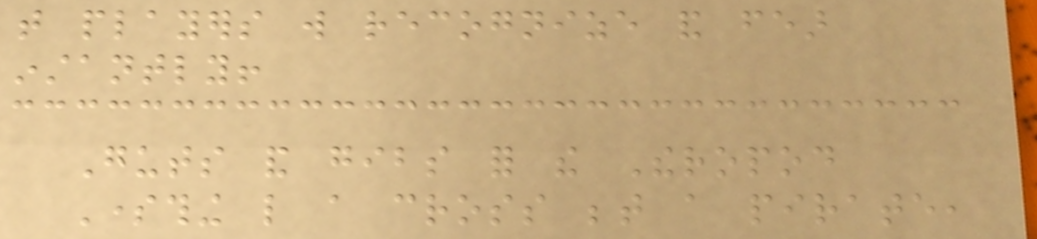that players will recognize and fear
instantly!
Guts and gibs for the Theropod
Something like a cross between a pirate,
